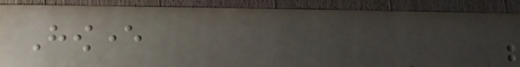However
